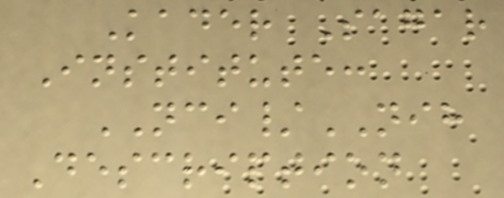Kader Sagar
Institute:
NCI/NIH
Description
